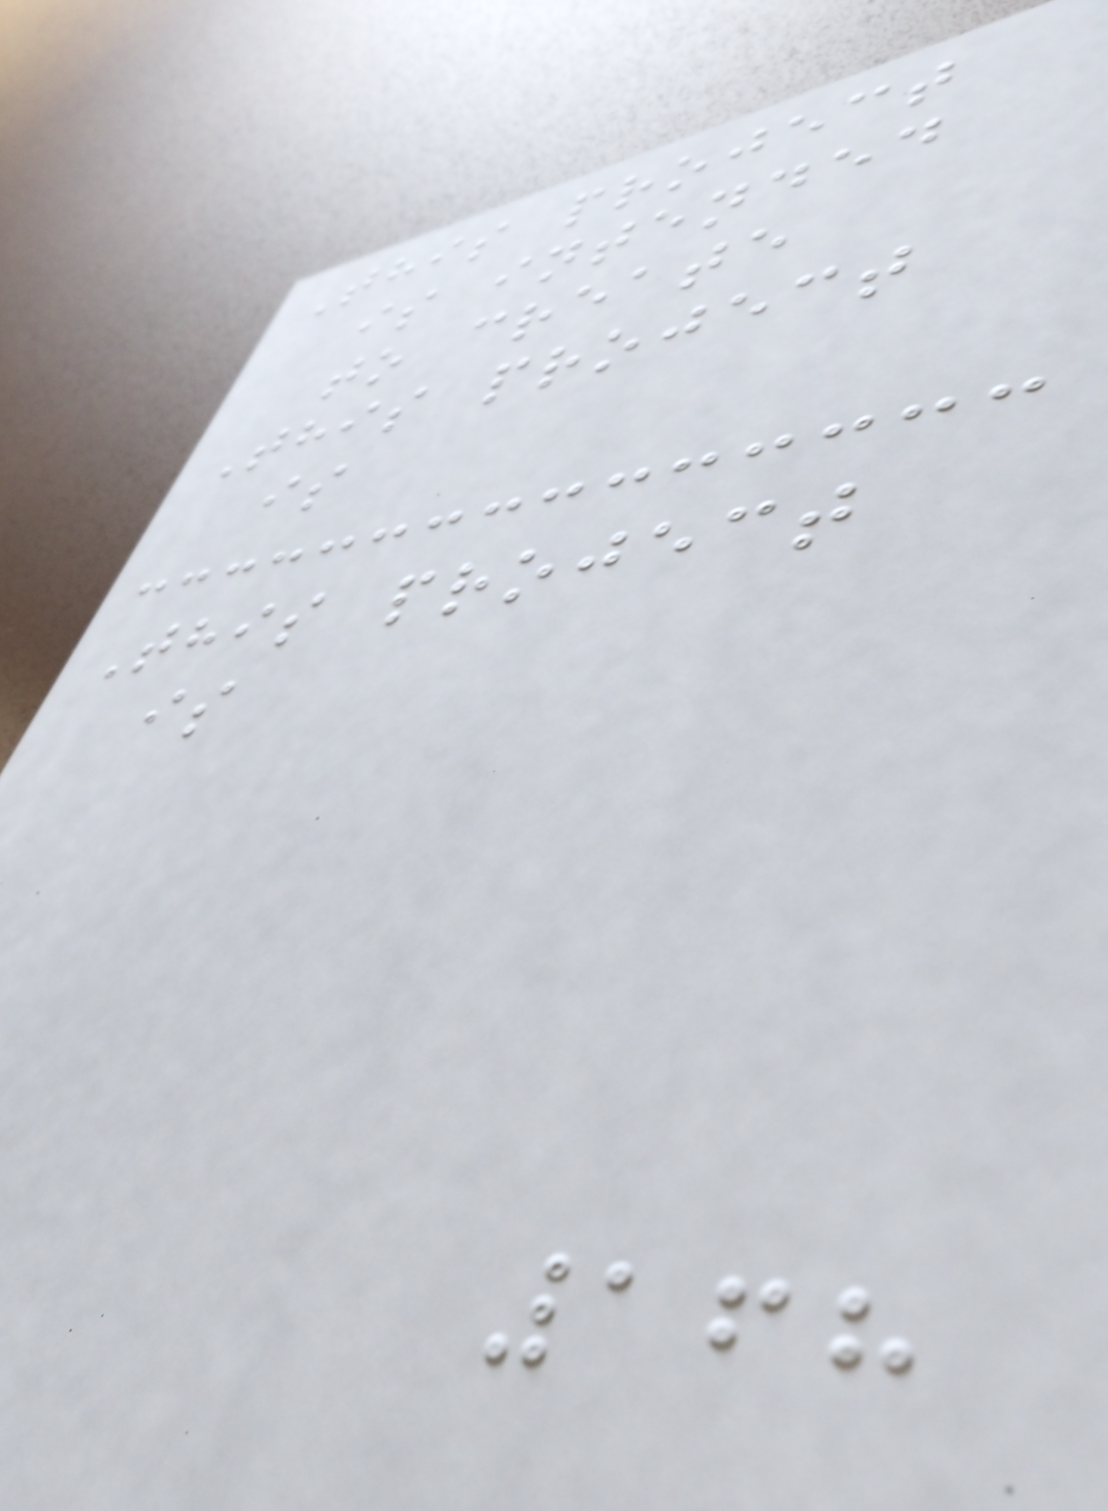This project
is intended
to create
This project
is
This project
is
168
